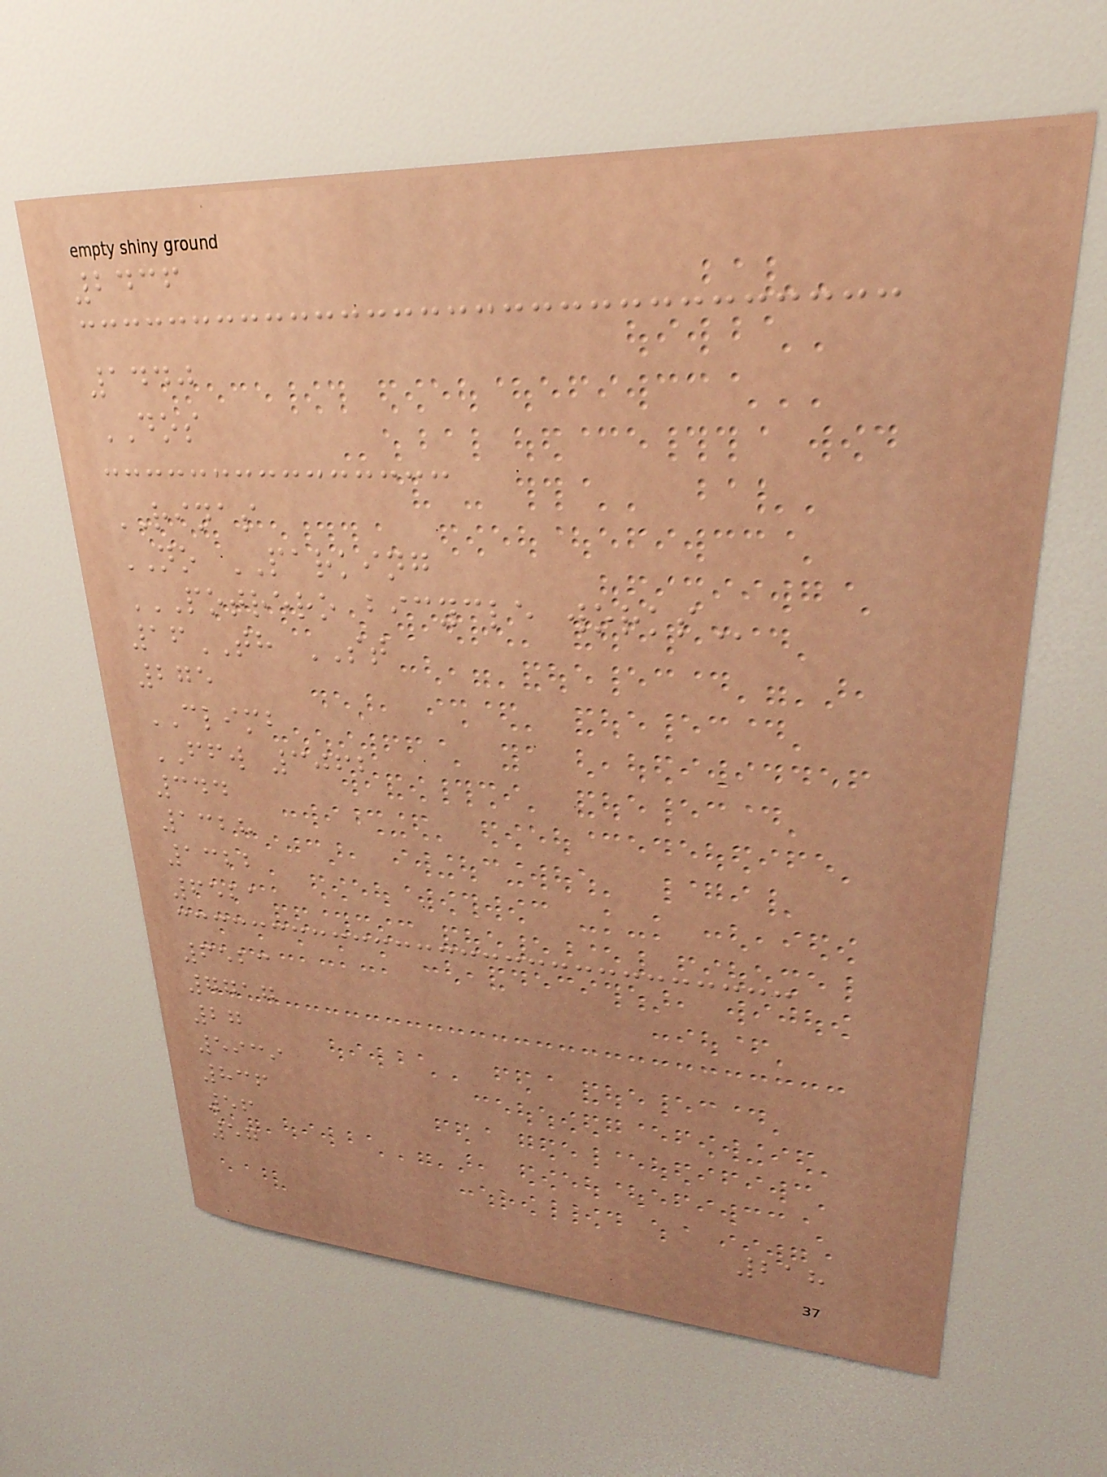2436
1440
DOS
RINAS
NO PARKING
POTRERO BICYCLE WORKS
16TH ST
275
CLIMB
FFW 3062
344
1328
1322
6521
6523
7717
27
5939
836
56
57
218
